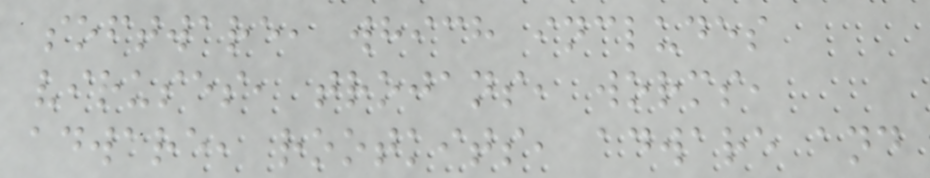software, which includes
viruses, trojans, worms,
adware, rootkits, adware and
